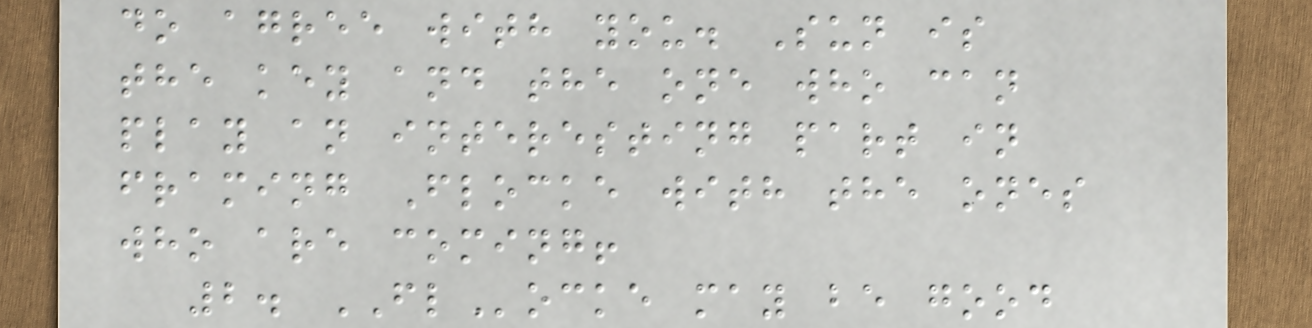do agree with you. Sun is
the key and the one who can
play an interesting part in
framing Flocke with the ones
who are coming!
2. FLocke may be good
